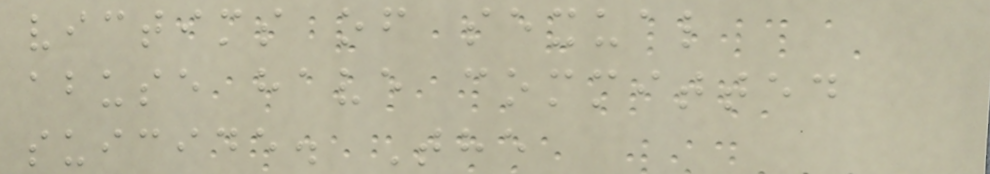victims of sexual
abuse have committed
suicide. The
